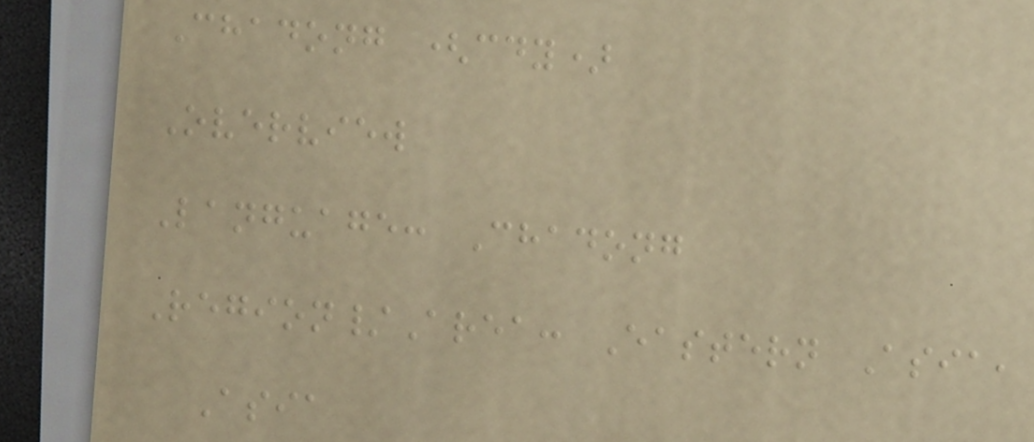Chadong (cdy)
Overview
Language: Chadong
Region/Area: Eastern Asia,
Asia
